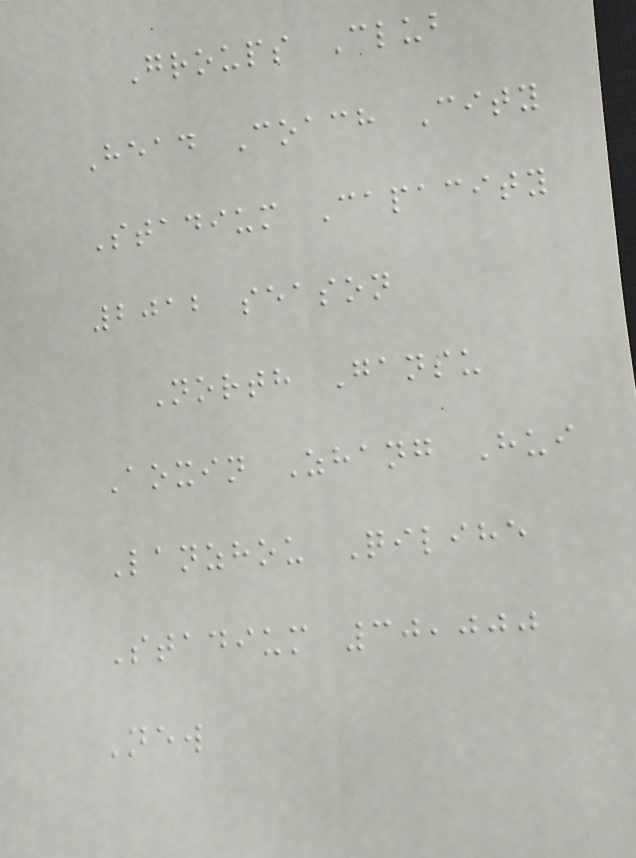Groups Club
Head Coach City
Stadium Capacity
2012 season
North Gansu
Aoxin Zhang Hui
Lanzhou Qilihe
Stadium 30,000
New
